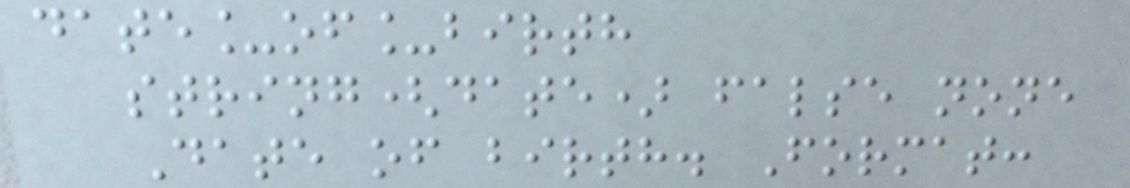date_of_birth
string(date) false none
Date of birth. Format:
